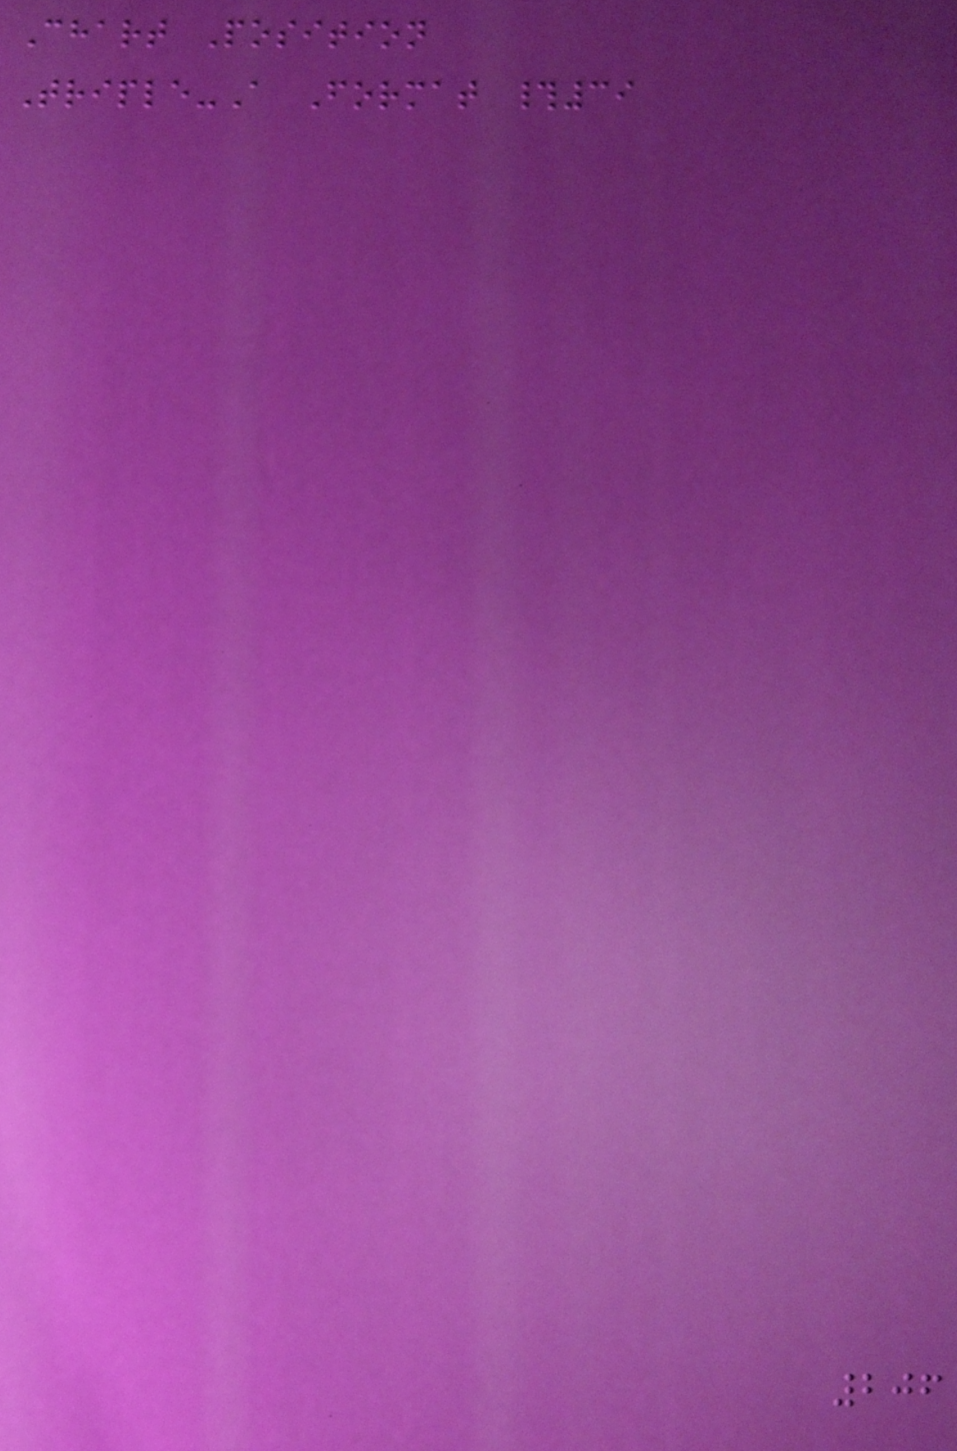Chart Position
Triple-A Format #39
206
